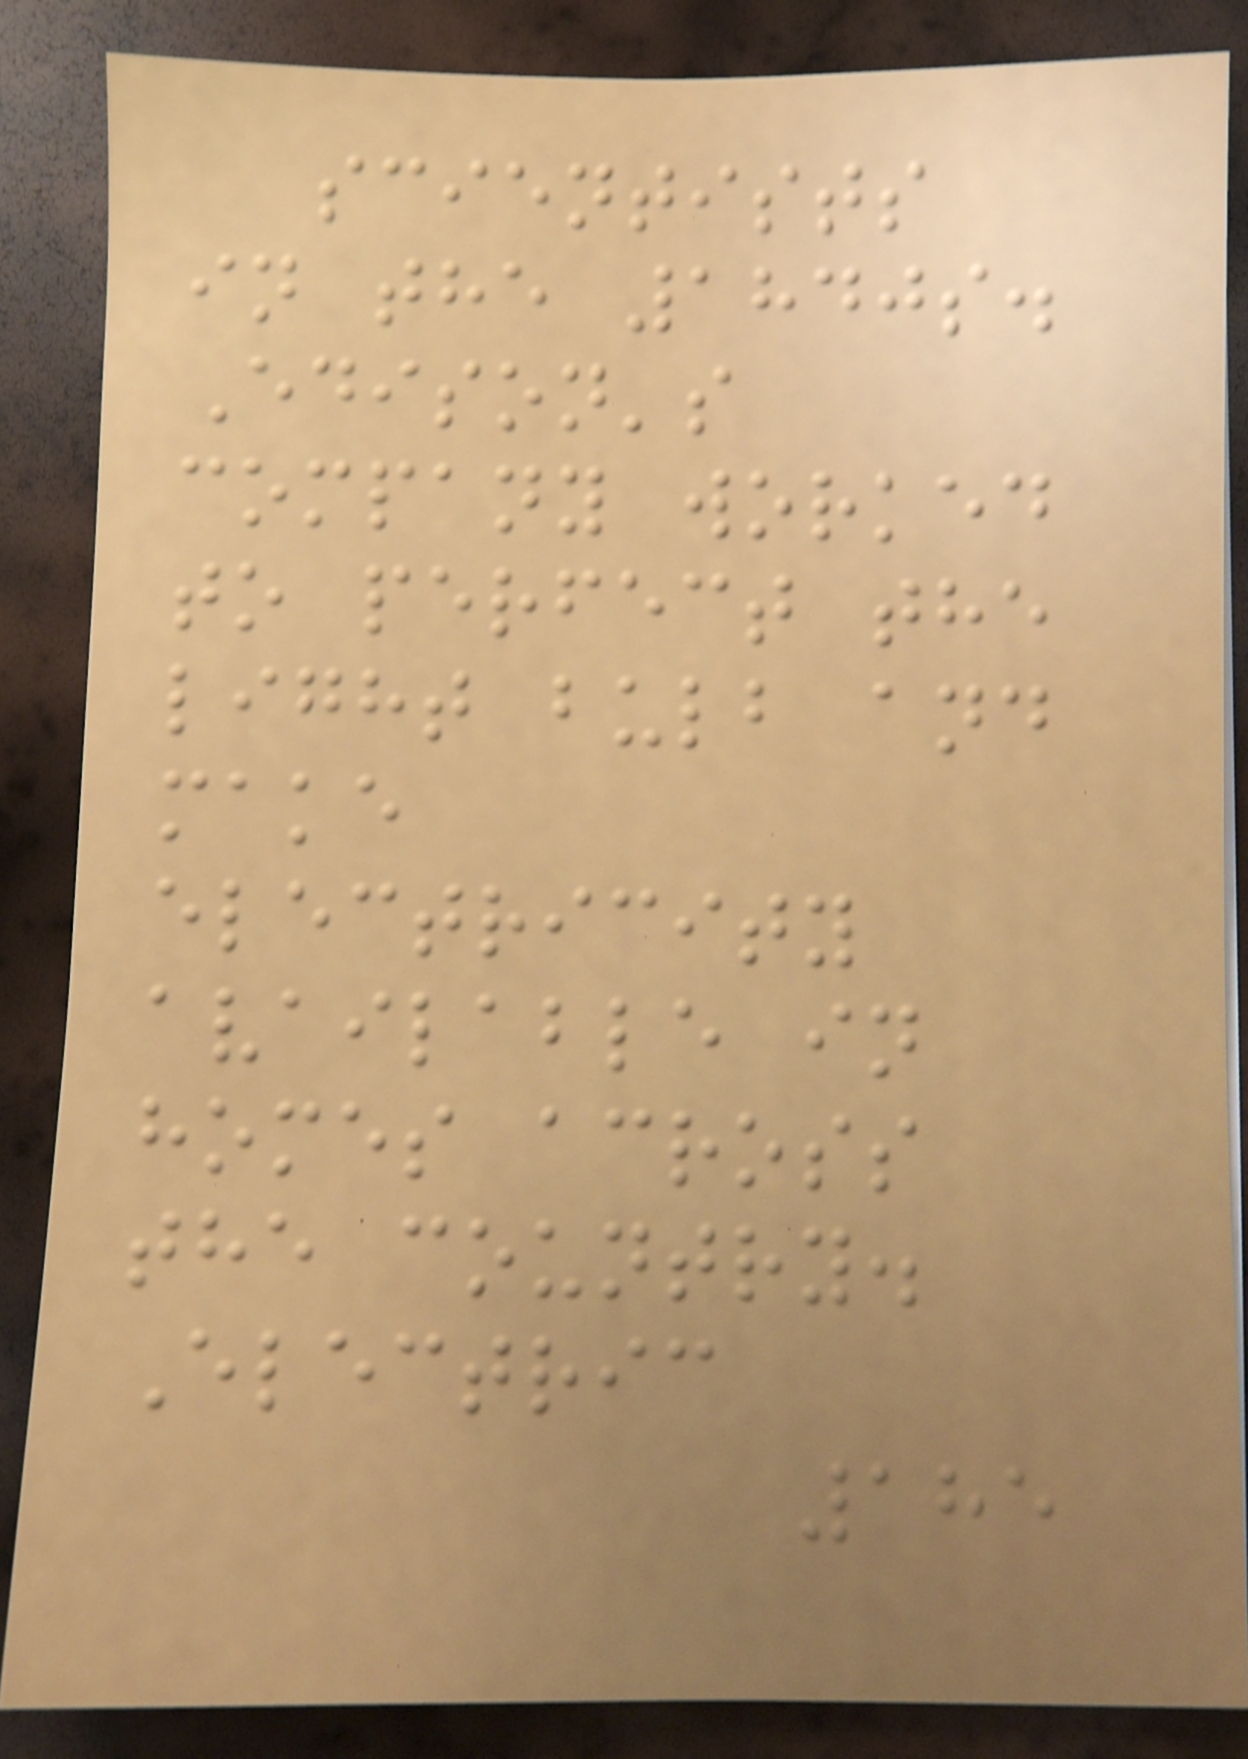scientists
in the 1840s.
Edison's
company worked
to perfect the
light bulb and
make
electricity
available in
homes across
the country.
Electric
185
